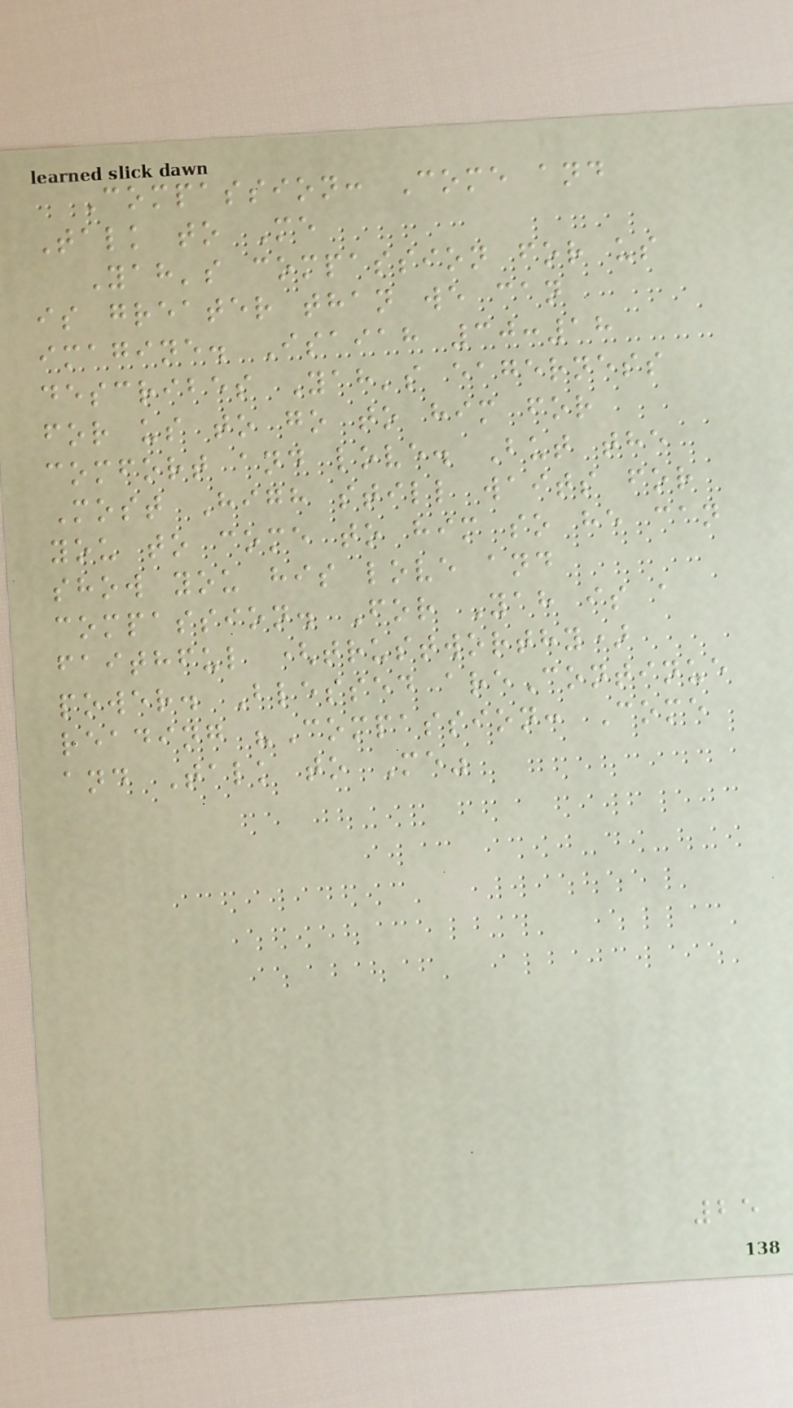Compassion: Come and
Talk to Me
Yah's compassion for us
is greater than we can
imagine. Isaiah 30:18
describes Yah's eagerness
for us to go to him for
comfort and love. But the
Most High still waits for
you to come to him so he can
show you his love and
compassion. For Yah is a
faithful (trustworthy)
power. Blessed areContinue
reading "Compassion: Come
and Talk to Me"
25
